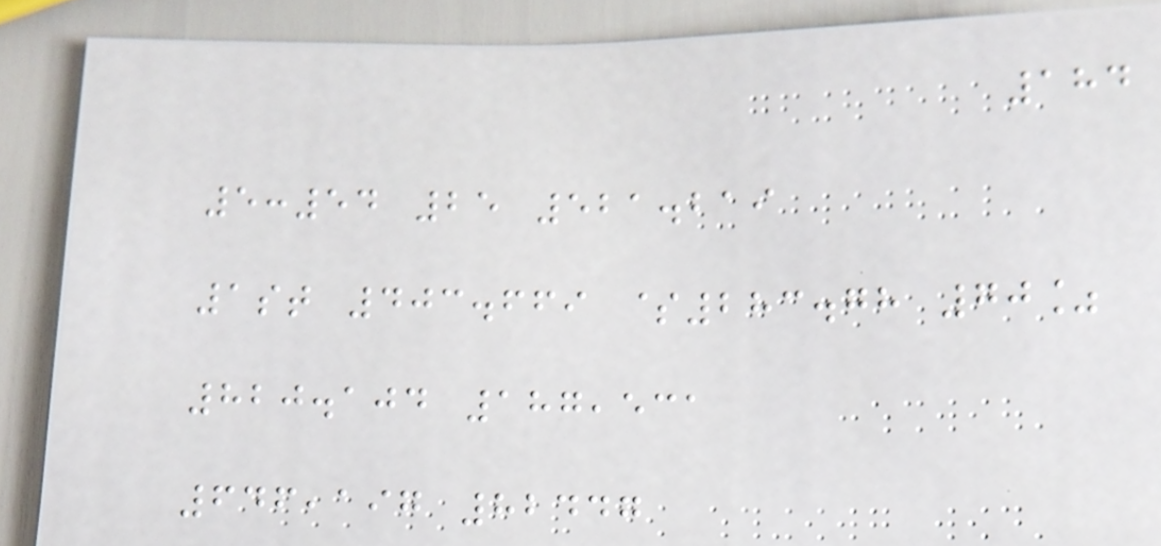184
5:54 25 521.219
1st 403.669 $283.78 70%
820.104 187,531
646,197 82447
